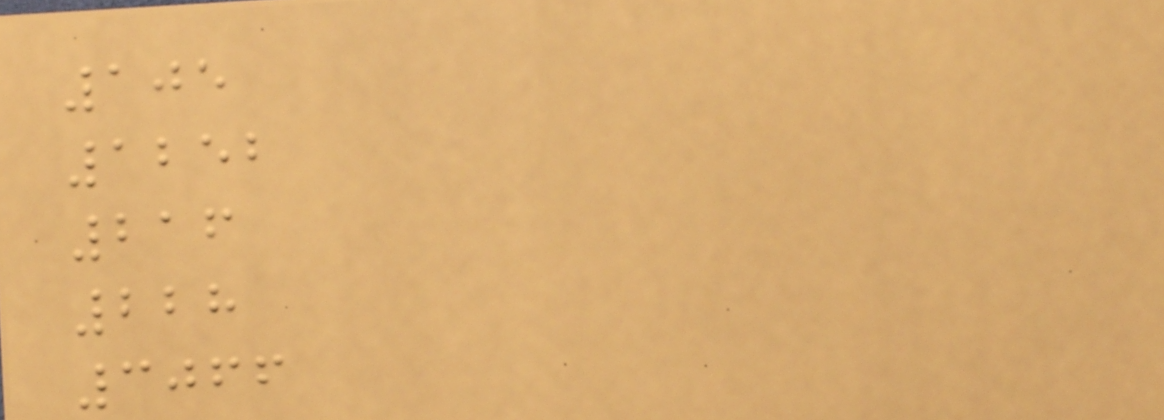105
1252
216
228
3066
